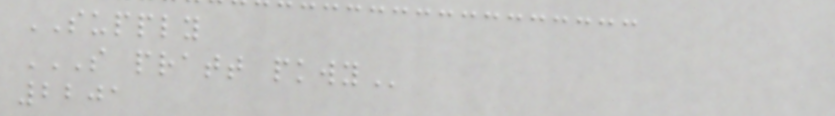SUPPLY
S PRATT PKWY
2201
